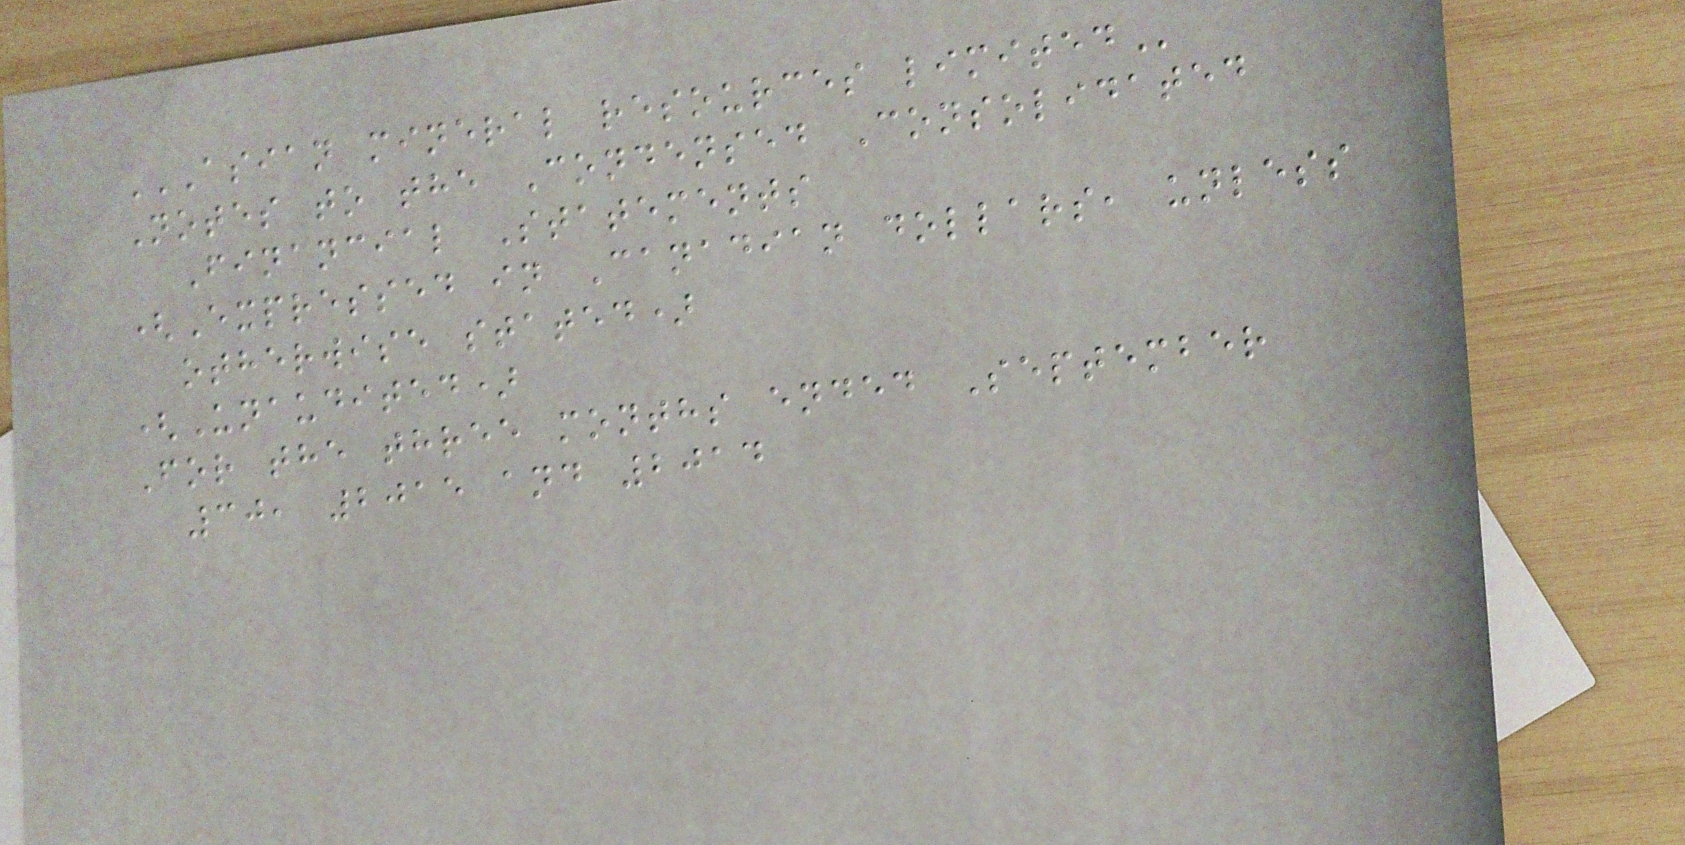ASIAN MINERAL RESOURCES LIMITED
Notes to the Condensed Consolidated
Financial Statements
(Expressed in Canadian dollars, unless
otherwise stated)
(Unaudited)
For the three months ended September
30, 2015 and 2014
